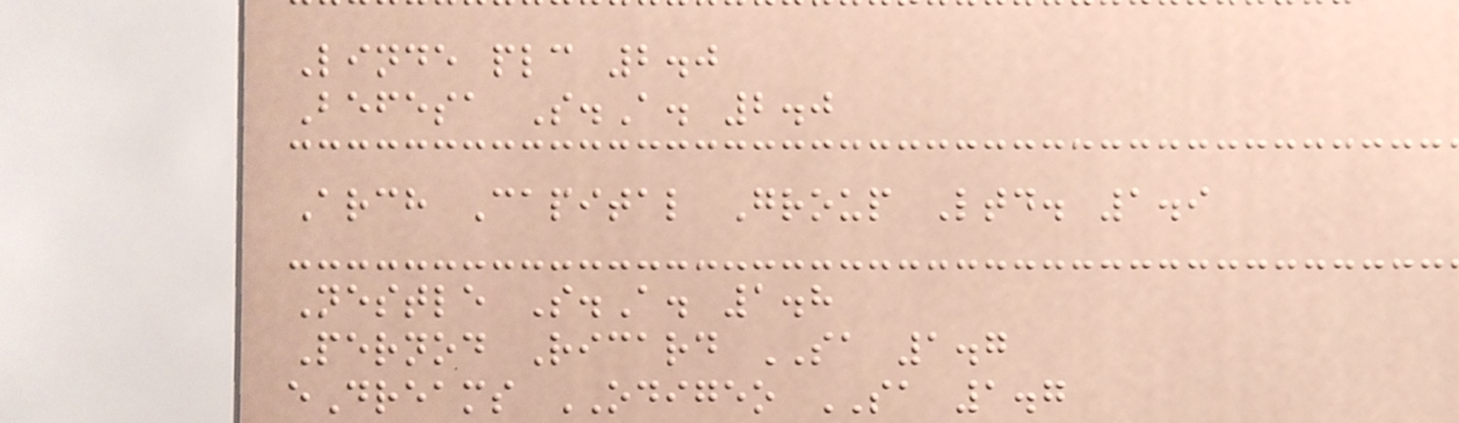Linde plc 2.0
Befesa S.A. 2.0
Arch Capital Group Ltd. 1.9
Nestle S.A. 1.8
Pernod Ricard SA 1.7
eDreams ODIGEO SA 1.7
